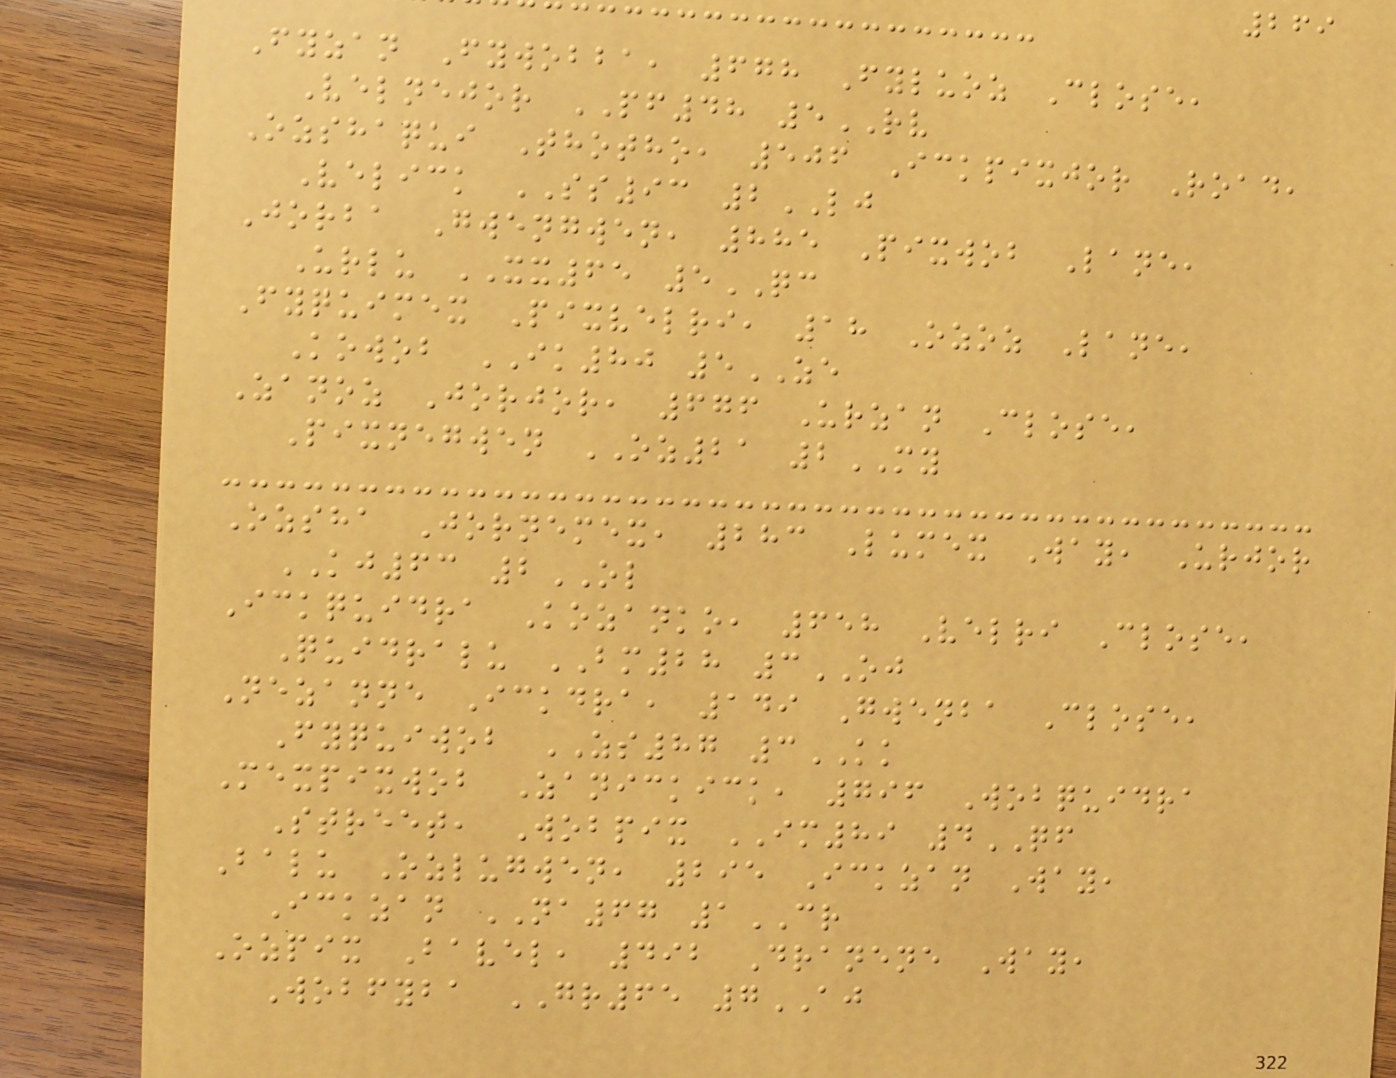269
Fyzan Fywobba, 678 Fyluoz Close,
Velnejor PF48 5RV
Ozshaqui Thotho, 506 Ickpixjor Road,
Velick SS93 2LJ
Jorba Gwengwen, 885 Pixwob Lane,
Urlu XX65 5QC
Fyquimex Pixvelri, 18 Ozoz Lane,
Kowob IK80 5ZE
Zanoz Jorjor, 676 Urzan Close,
Pixnegwen OZ21 2MY
Ozsha Jornemex, 283 Lumex Way, Urjor
KJ63 2OL
Ickquidra Kozanko, 658 Velri Close,
Quidralu BM28 3OJ
Nezanne Ickdra, 149 Gwenba Close,
Fyquiwob ZS87 3KK
Mexpixwob Zanickick, 796 Wobquidra
Street, Wobpix IM89 4QF
Balu Ozlugwen, 295 Ickzan Way,
Ickzan NA67 1CR
Ozpix Bavel, 492 Dranene Way,
Wobfyba GR65 7AJ
